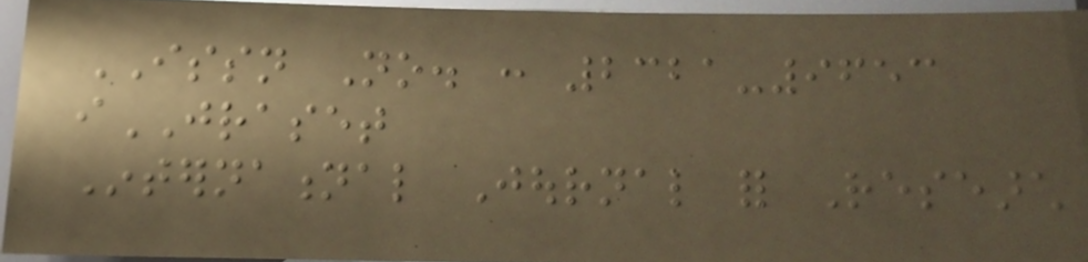ISSN No. : 2321-9653
iJRASET
International Journal for Research
